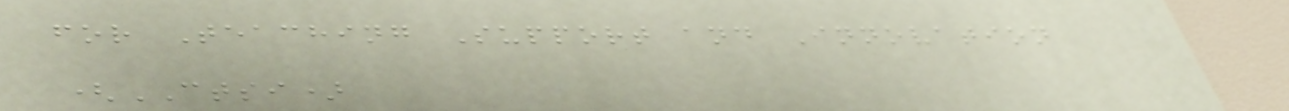for Teaching Support and Innovation
(CTSI)
